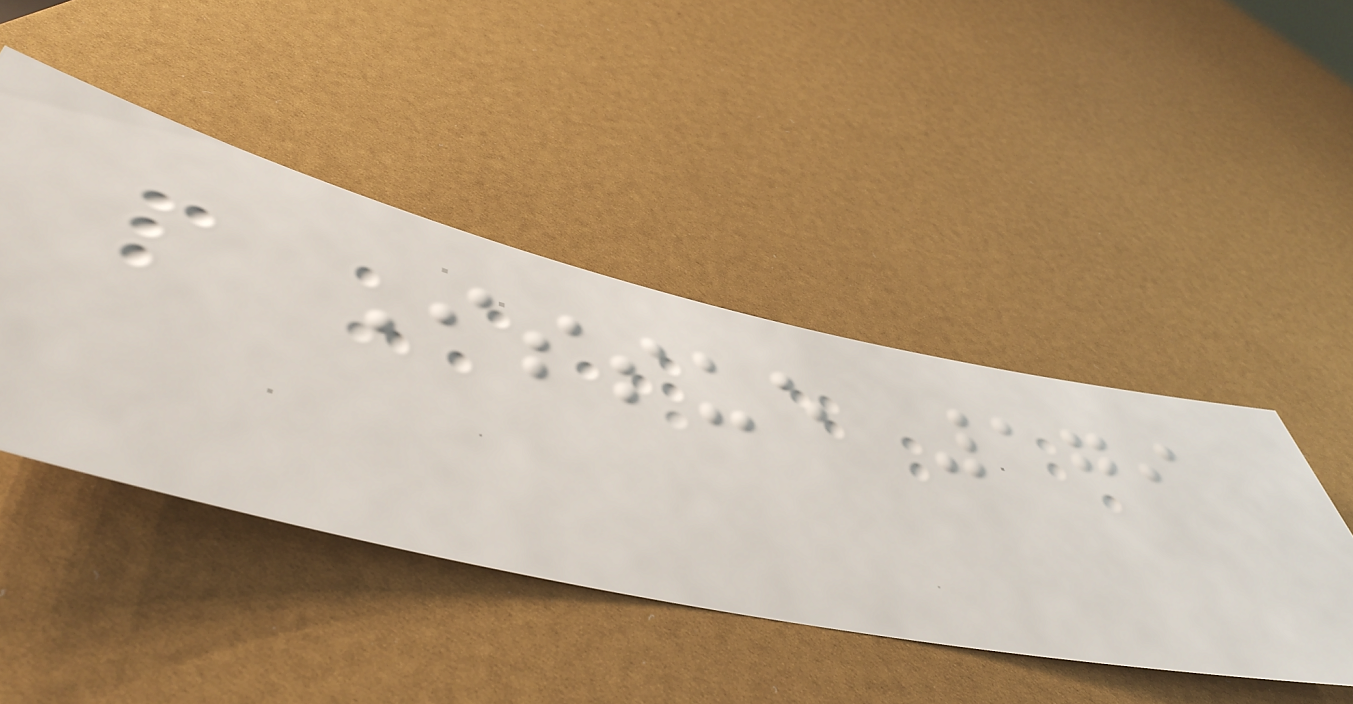Issue 179
